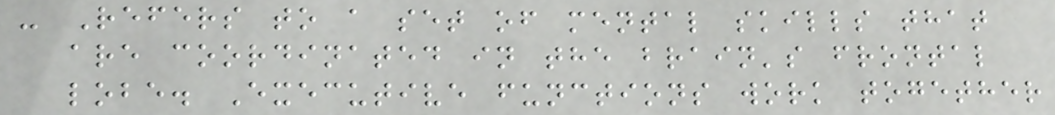- Refers to a set of mental skills that
are coordinated in the brain's frontal
lobe. Executive functions work together
